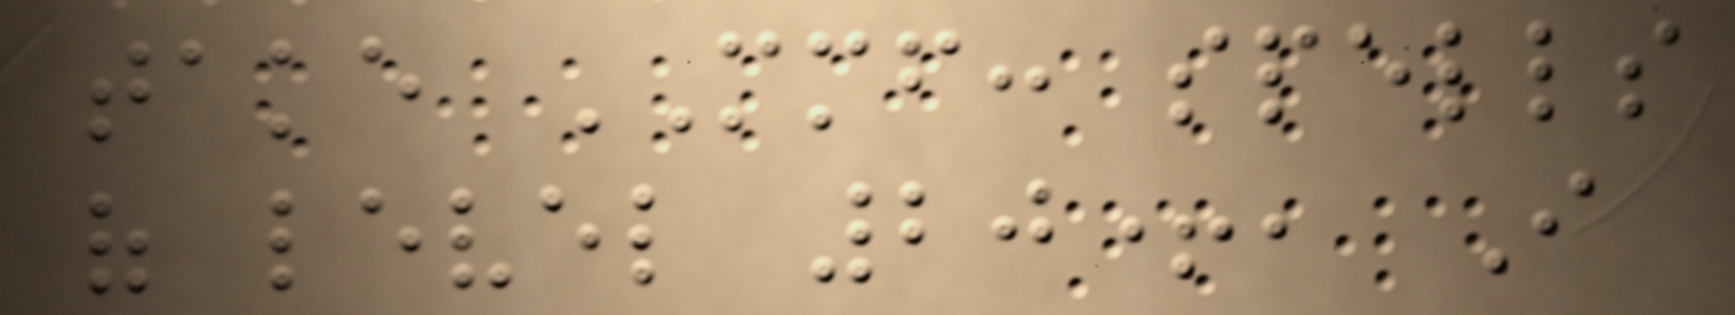take MMF: spells
of level 20+, I
